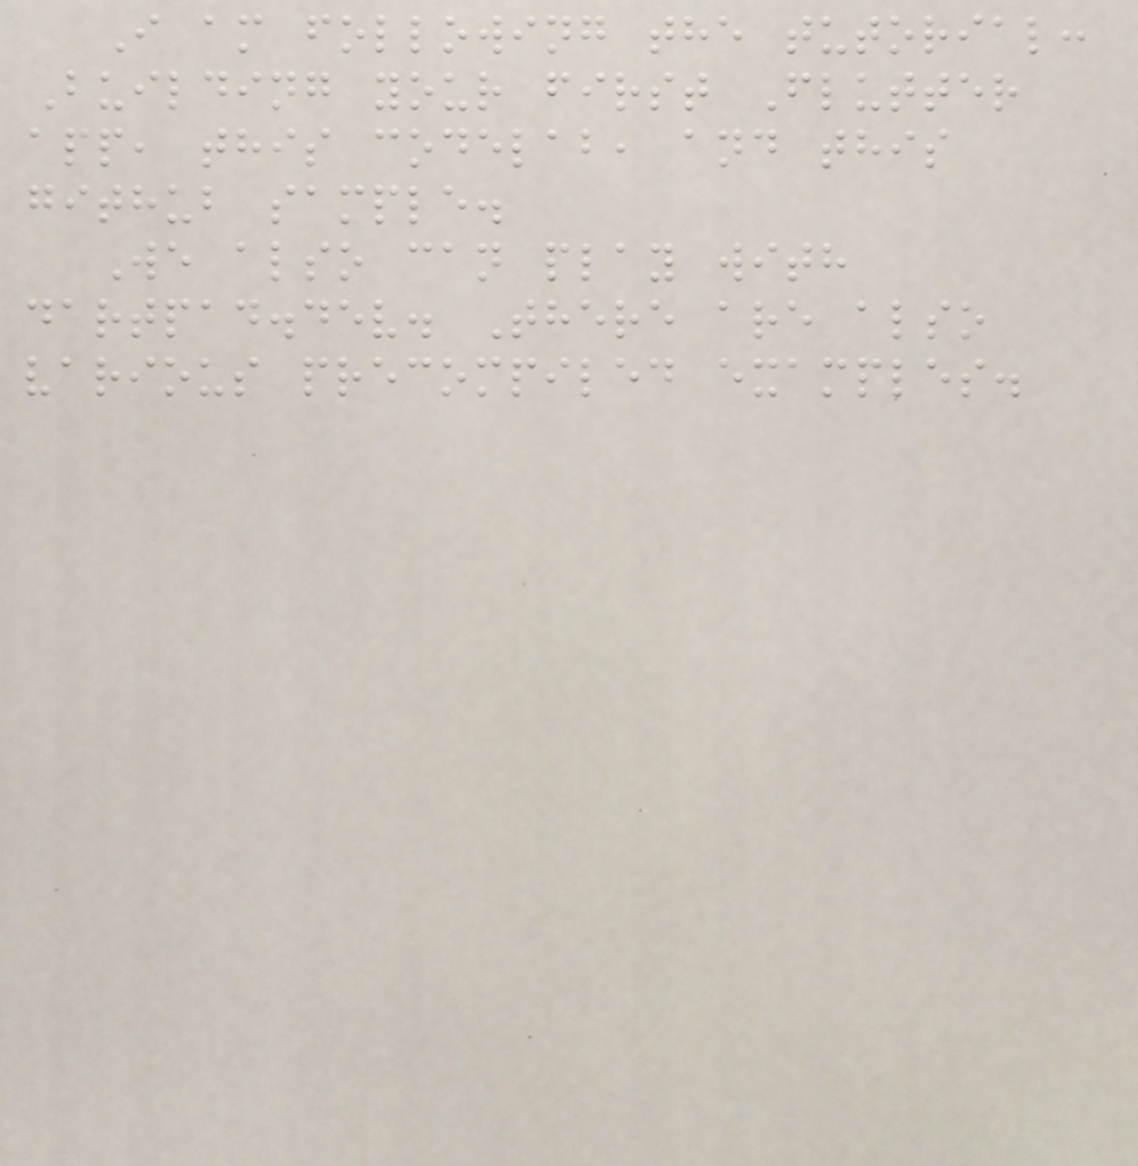I am following the tutorial:
Building your first Flutter
app, this codelab, and this
github sample.
We also can play with
dartpad.dev. There are also
various precompiled examples.
